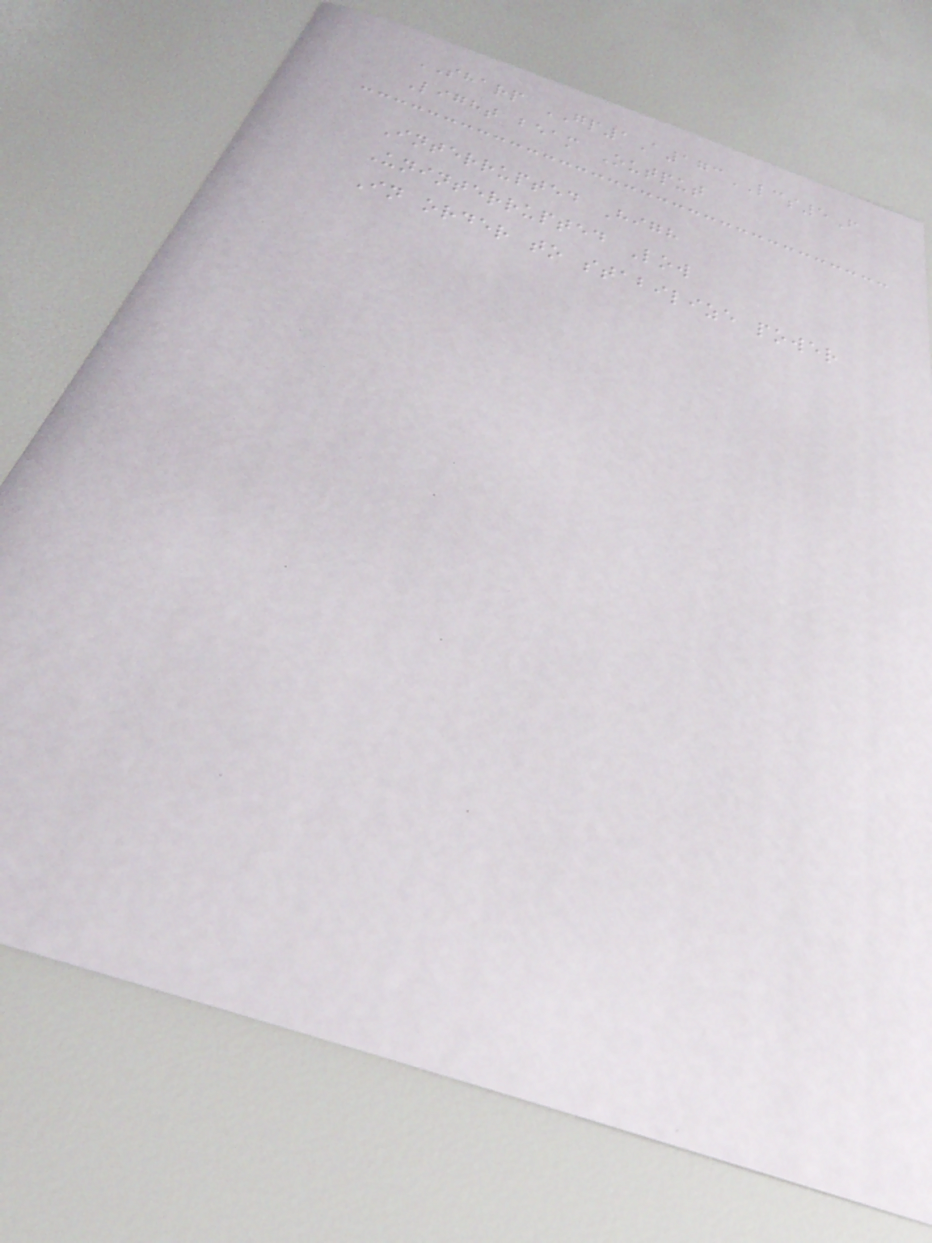SHARP GP1A173LCS5F
Light beam Output
Interrupted High
Uninterrupted Low
In order to stabilize power
